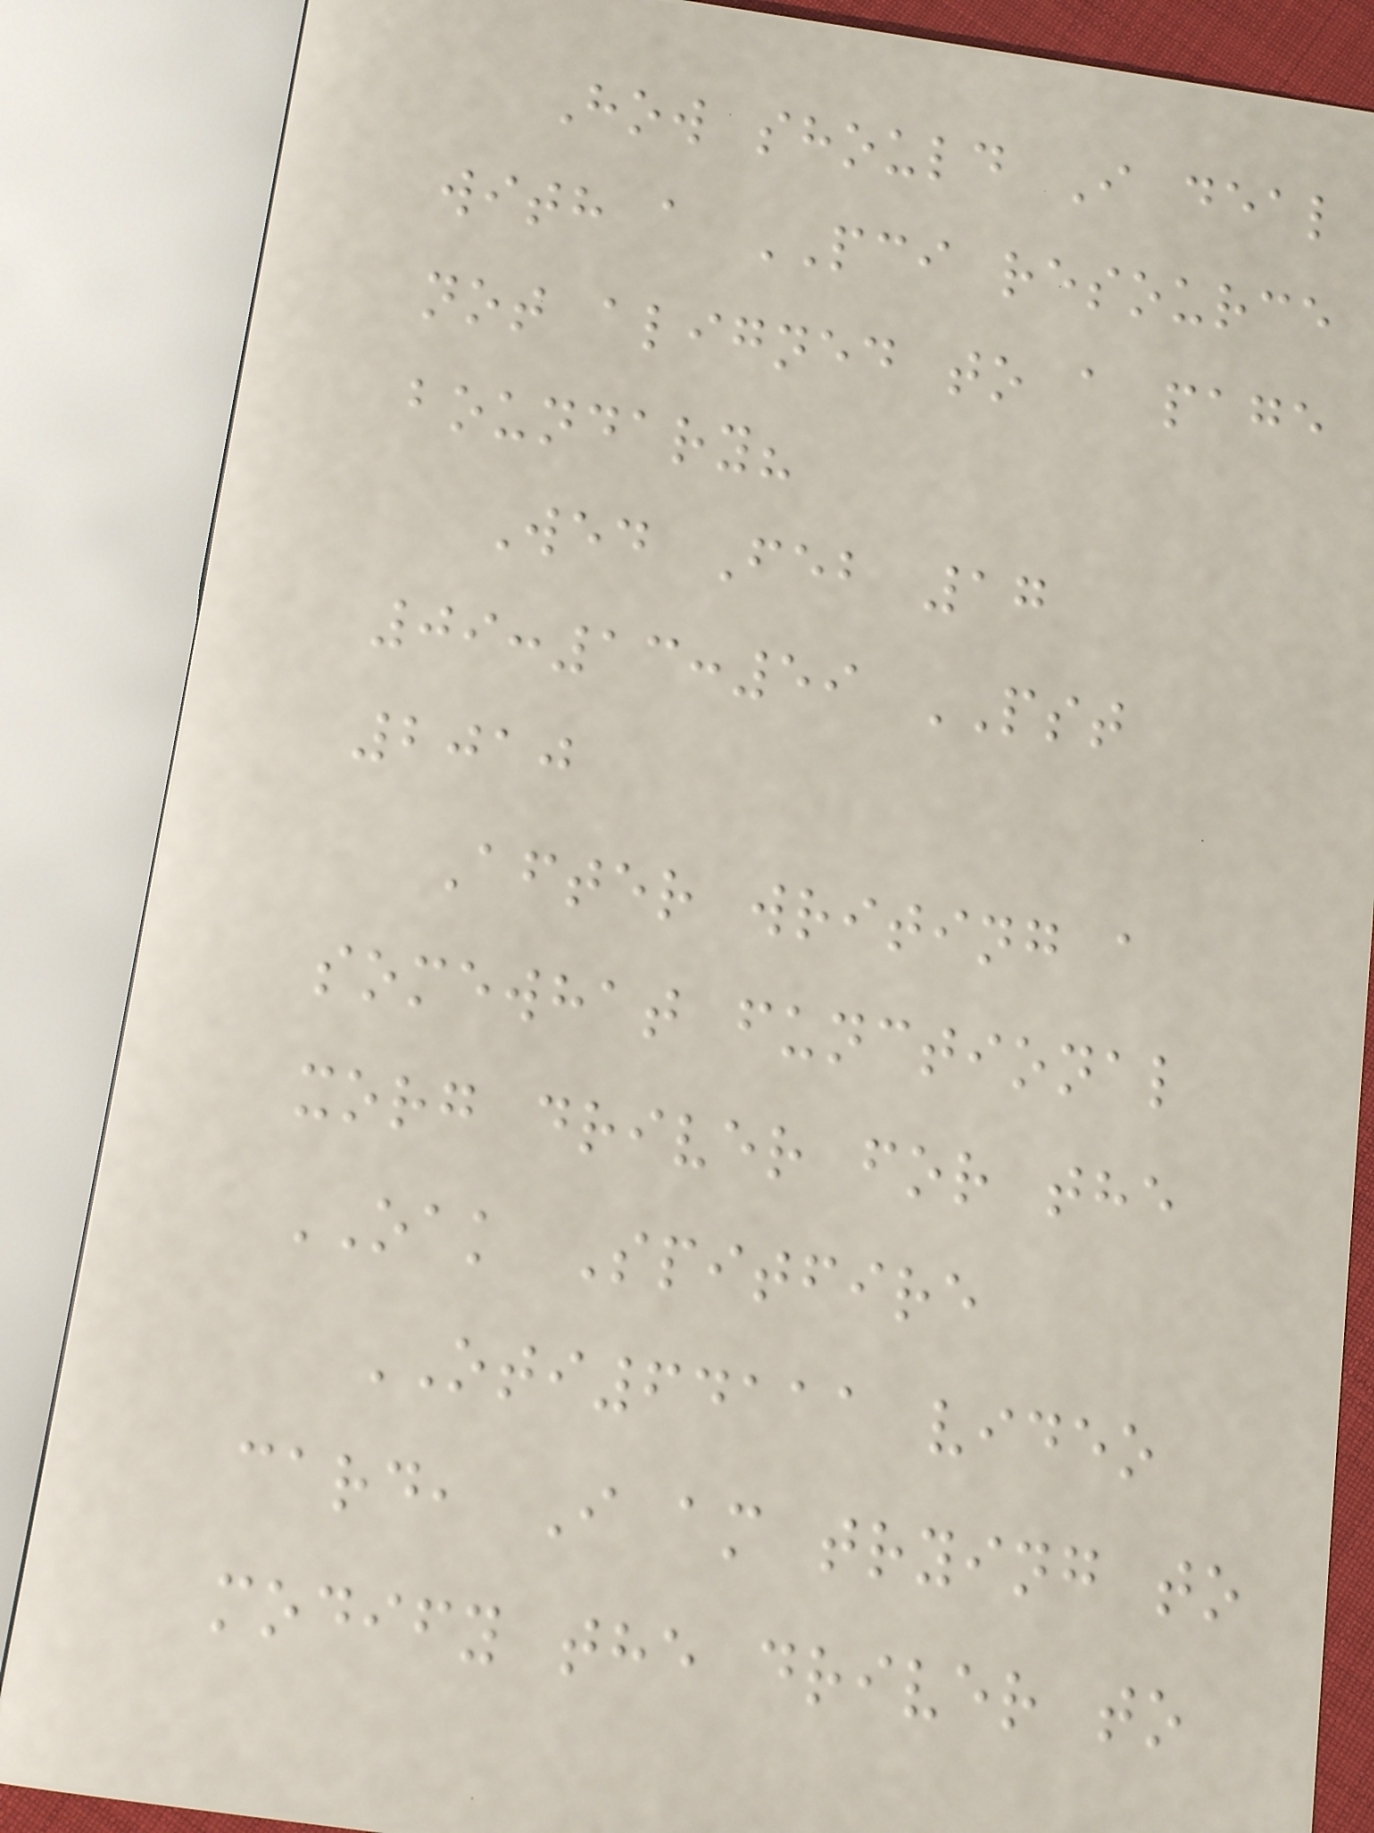How should I deal
with a PCI resource
not aligned to a page
boundary?
Wed Feb 17
09:13:59 PST
2010
After writing a
somewhat functional
xorg driver for the
OAK Spitfire
OTI64111 video
card, I am trying to
modify the driver to
